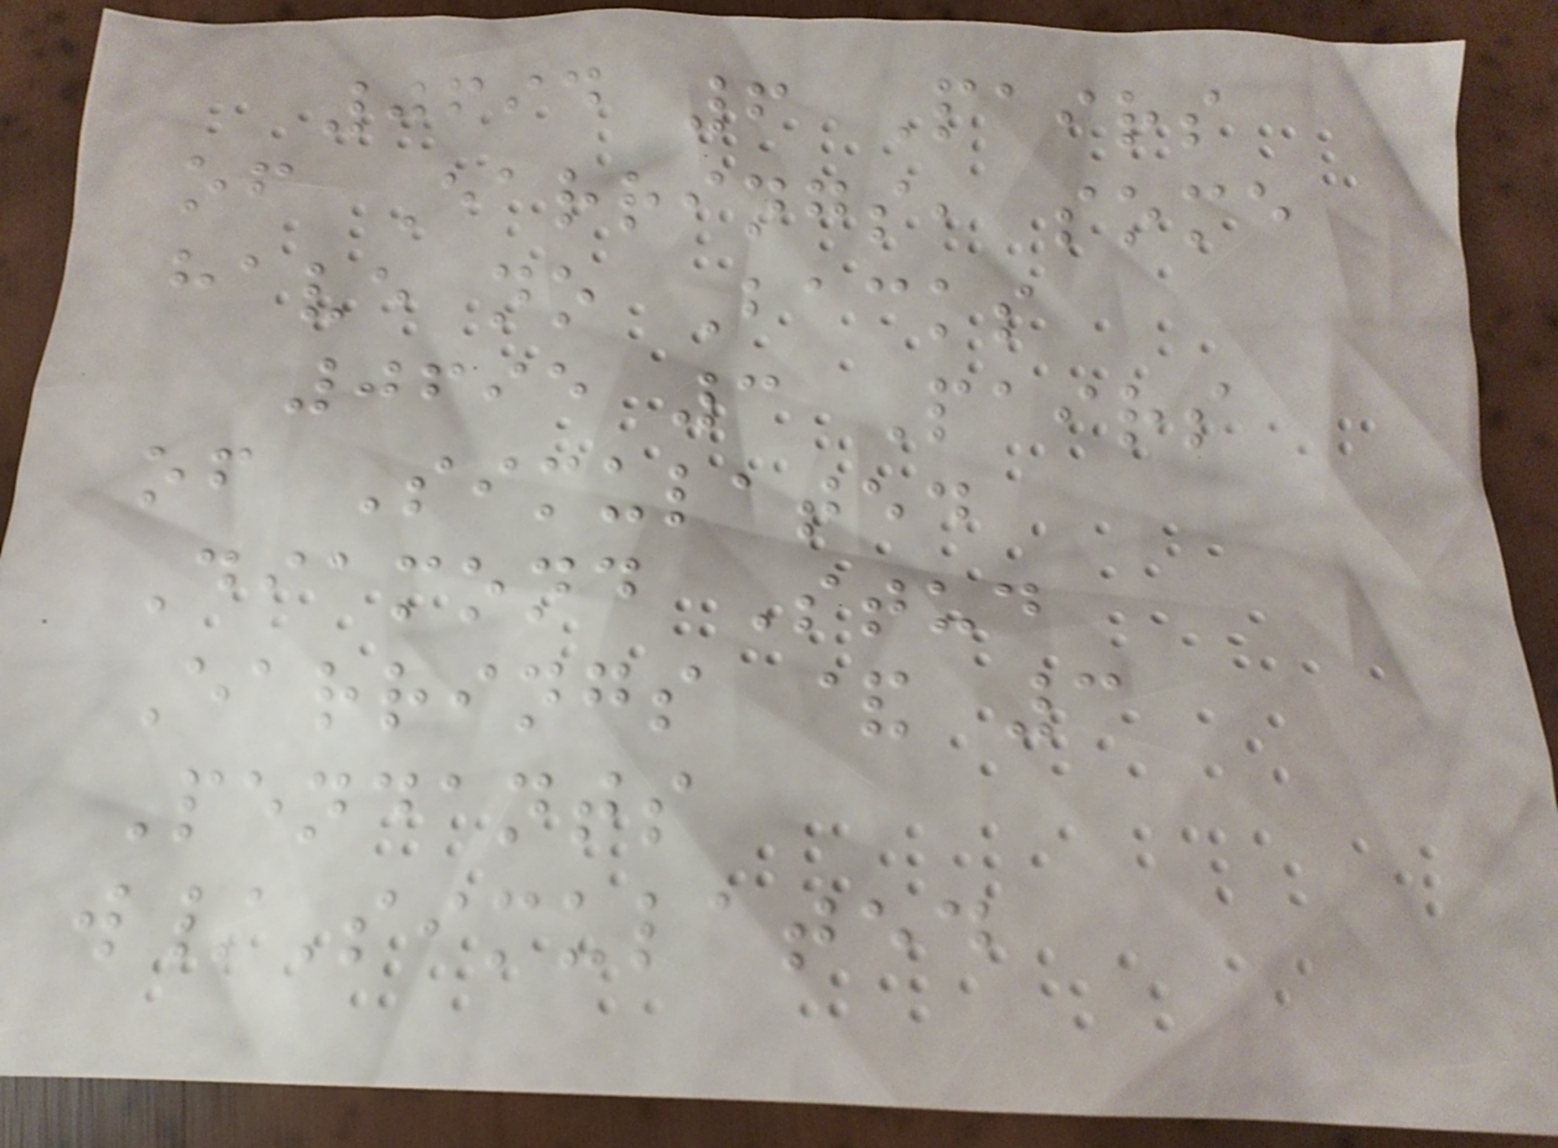0694 6 Pairs
of Earrings, some
have no Backs
0695 3 Pairs
of Simulated
Diamond Stud
Earrings & 3
Pendants
w/Simulated
